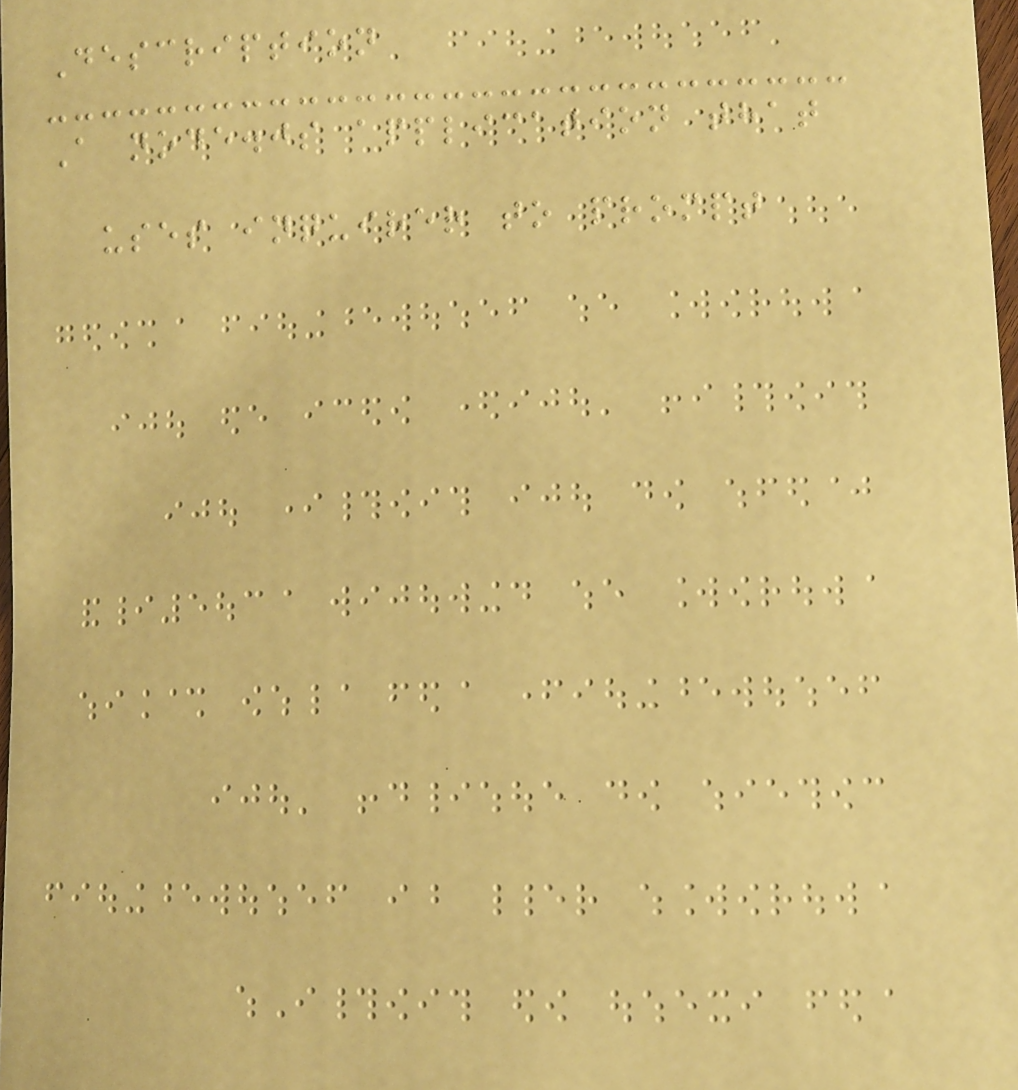Description
A node.js application that
uses inquirer to prompt
